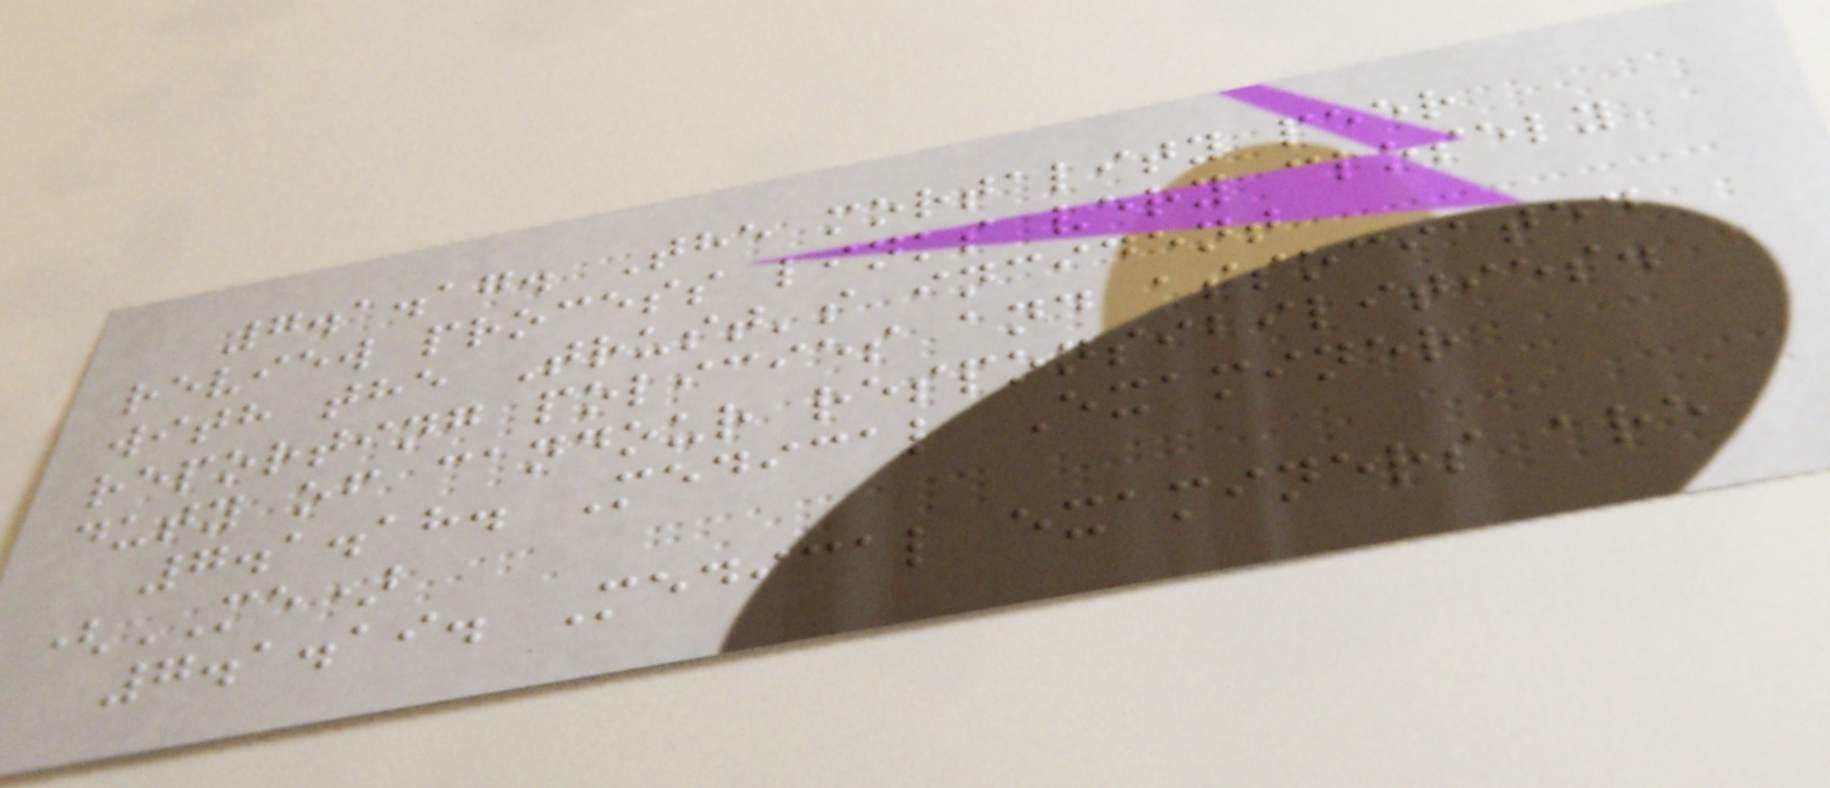7.1.17. The mortality peer
review process links very closely
with the Trust's incident
reporting policies and associated
duty of candour responsibilities.
7.1.18. Medical Examiner
(ME)
7.1.19. Medical examiners are
